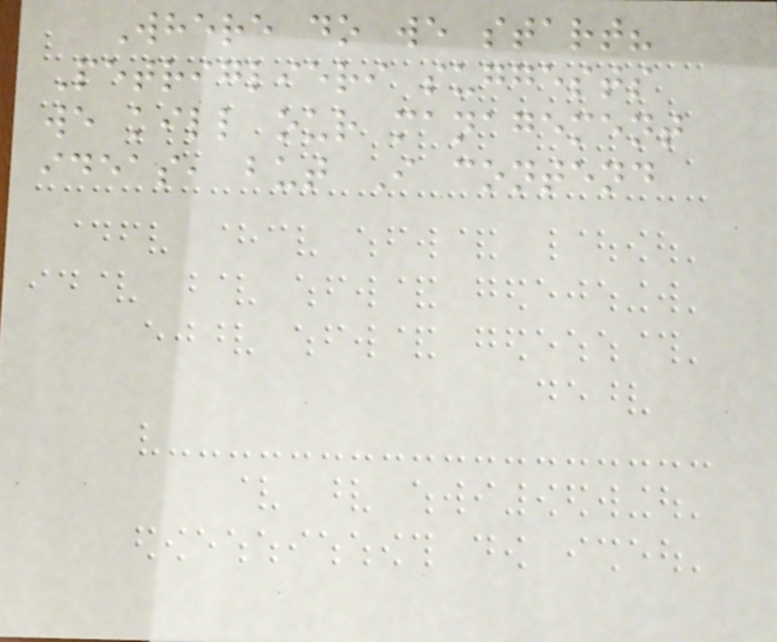Where do we start?
Petriglieri suggests
we kill our management
ideas, but I contend
